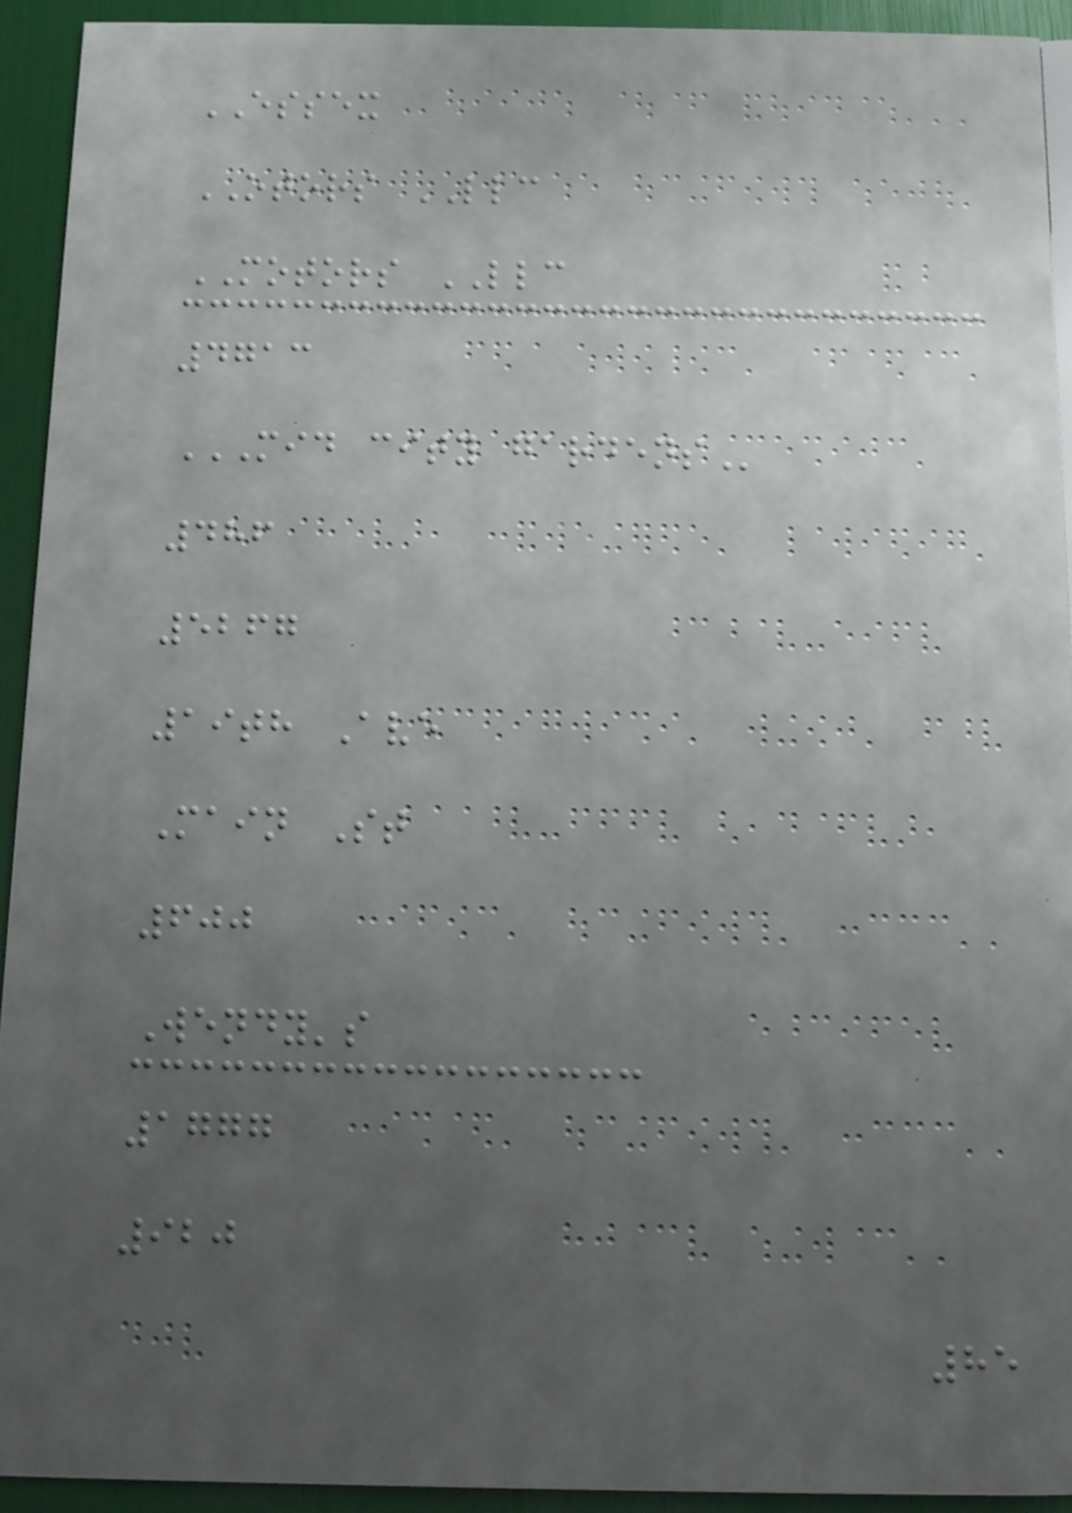ESSEX
OTORS LLC
MOTORS LLC
4713
MID CITY GARDENS
486
5267
19th Ave
Main St
600
Wendy's
1777
920
85
